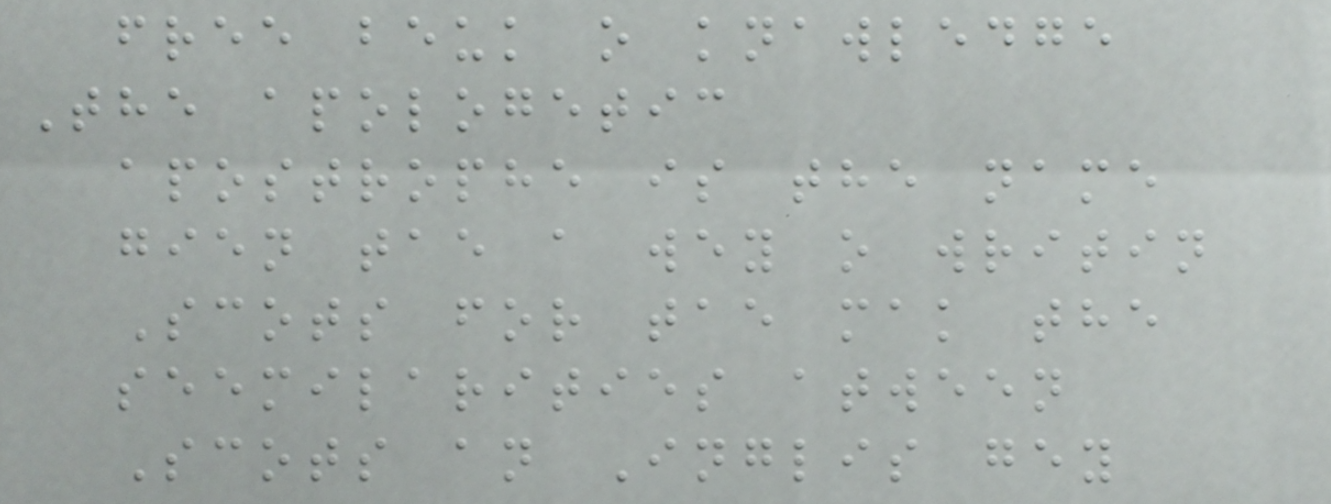free beuk o knawledge
The apologetic
apostrophe is the name
gien tae a wey o writin
Scots for tae mak the
seemilarities atween
Scots an Inglis gey
